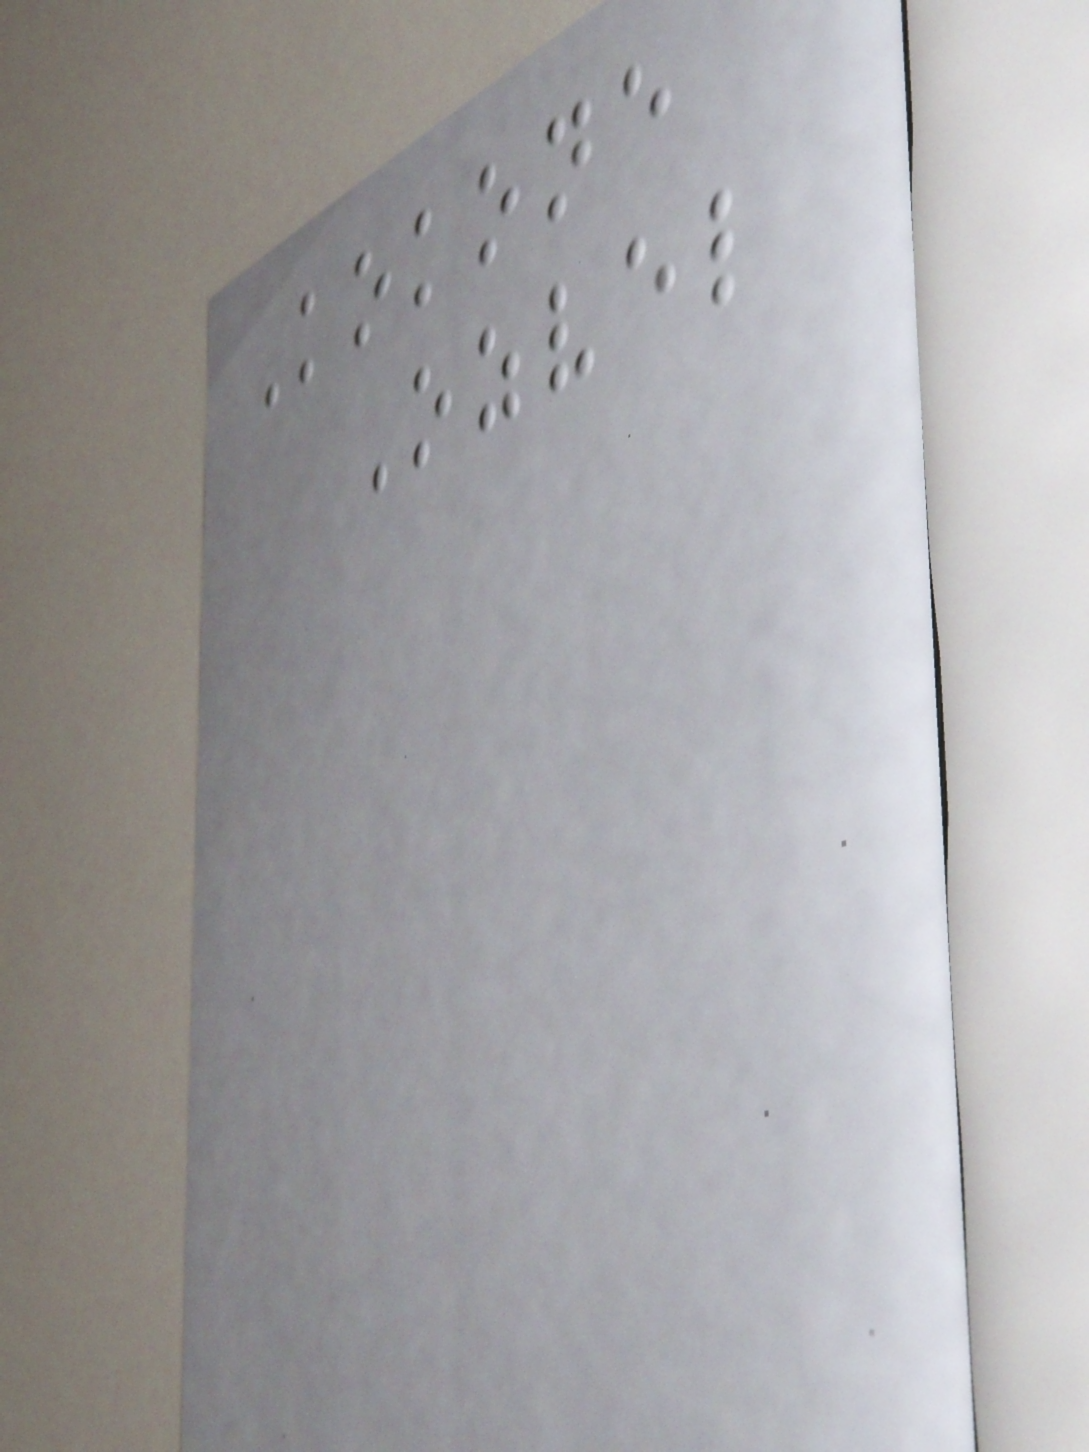Kokone
Ozvel
